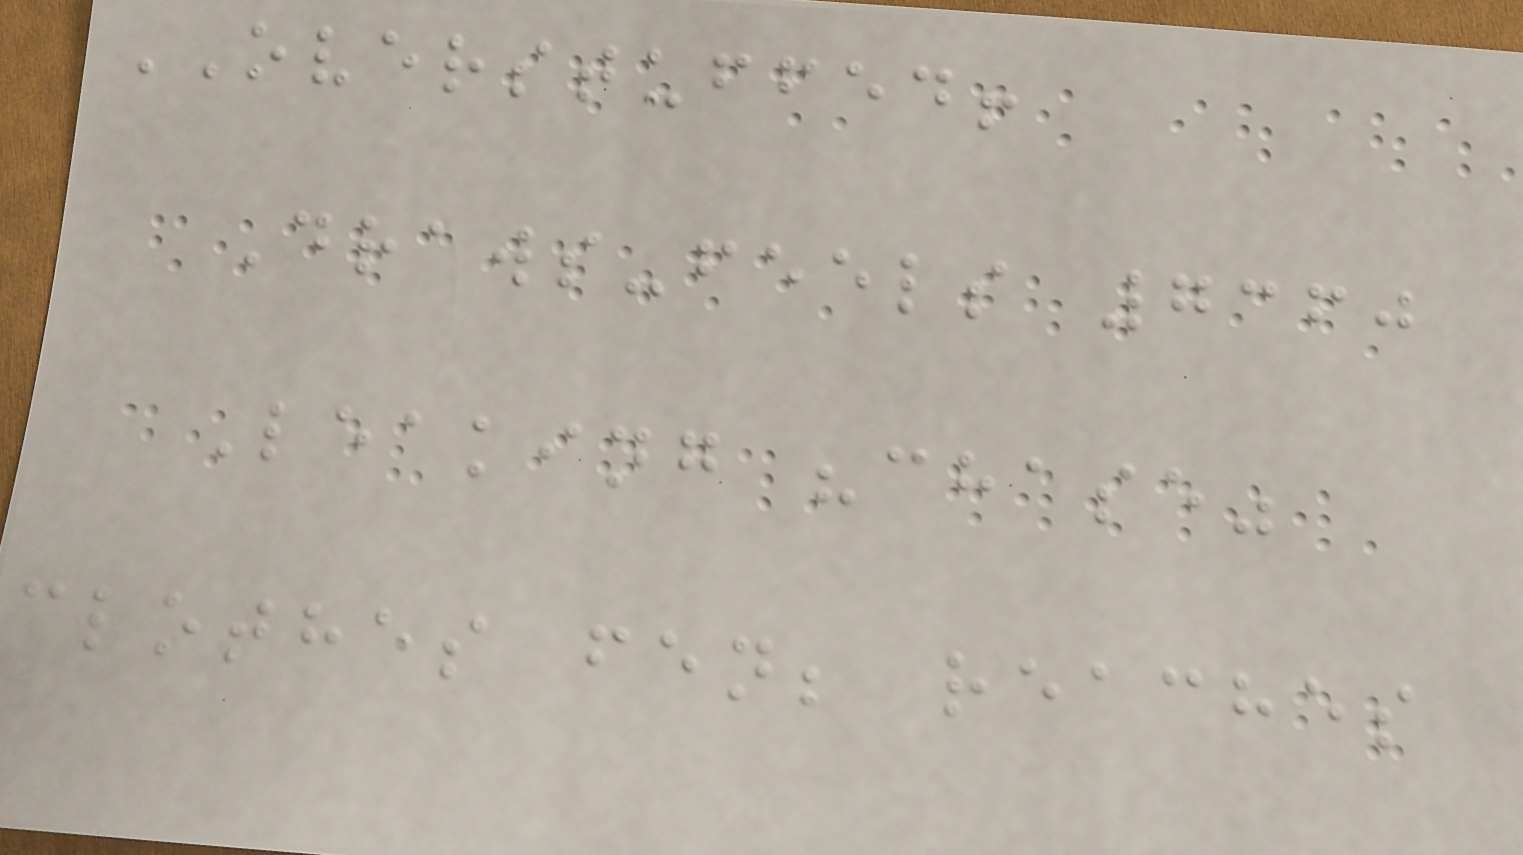OVERSTUFFED!
Draws-feels 7360
Leaking "chase"
clothes fen; reaches
